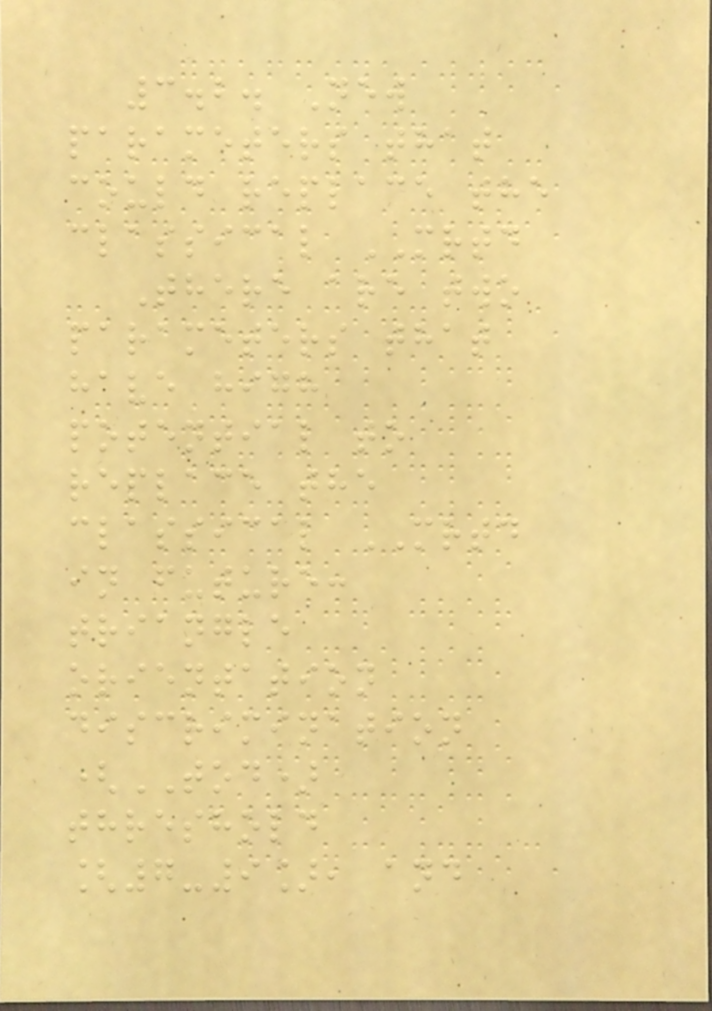3.2. New
parameters that
could replace the
classical MRTD
There are two
parameters that
have high
potential to
replace the
classical MRTD
in future:
triangle
orientation
discrimination
(TOD)
threshold
[7-9], and
